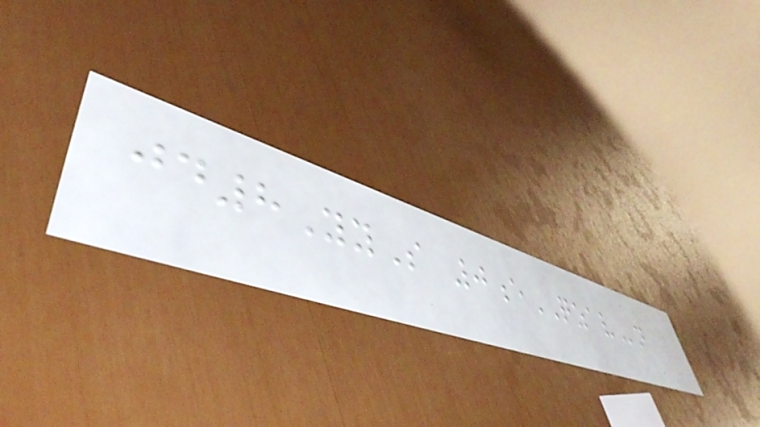jd8YyS 0eQZAVn
